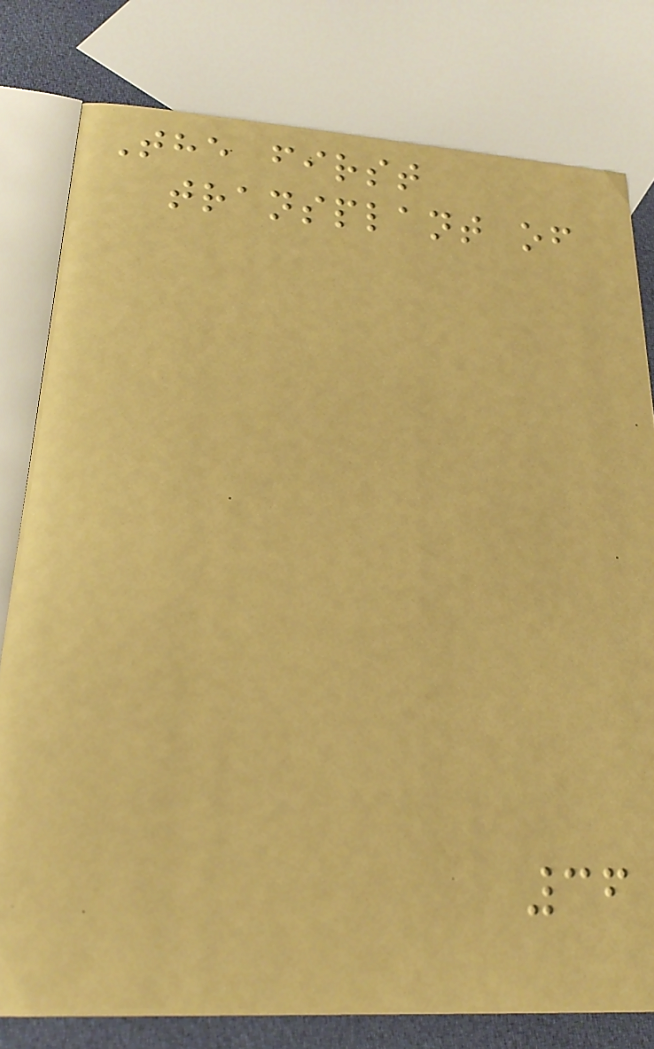The first
transplant of
36
